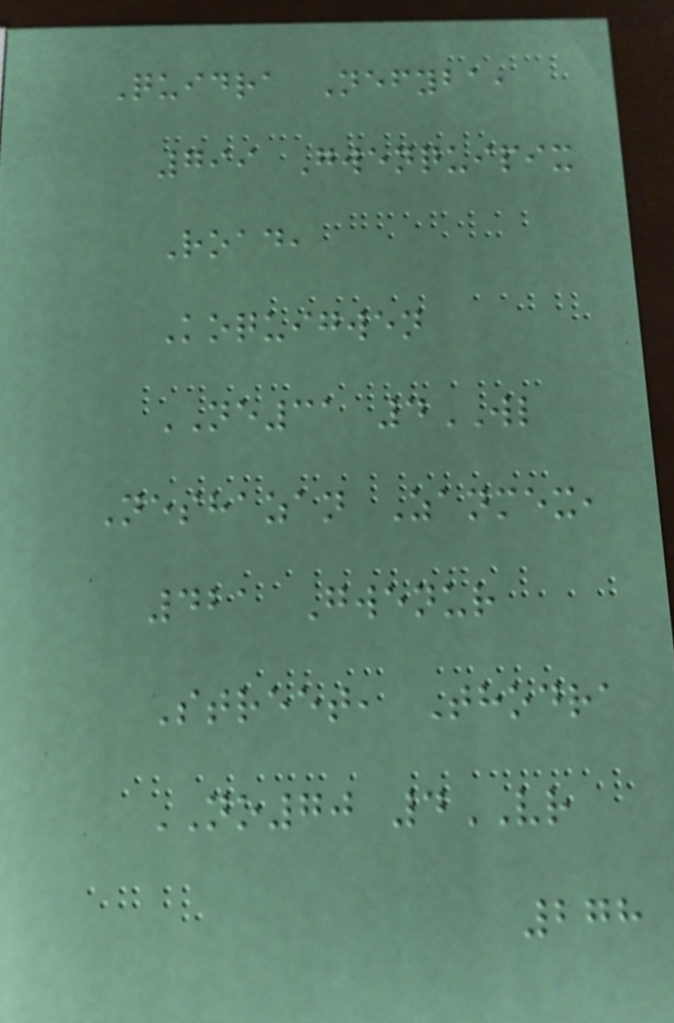Quidra Nefyba,
799 Gwenquipix
Road,
Koquigwen
NE31 4WL
Neshazan Zanmex,
421 Gwenur
Street, Thodra
NO70 4VR
278
